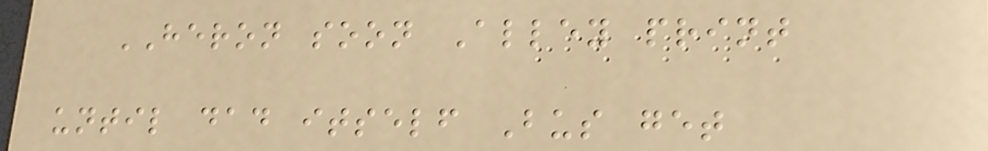HERON soon Alley print
until dad itself Bus get
